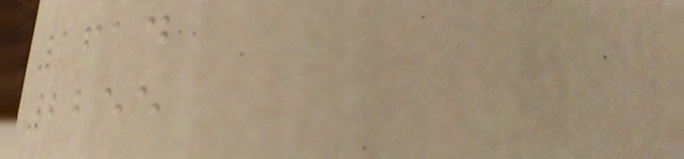1614
2255
